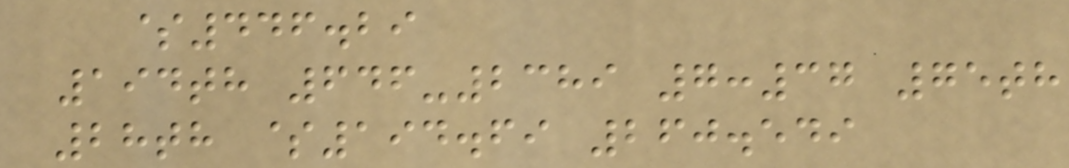$446.29
194th 646-2389 7:37 75th
28th $194.69 260.549
